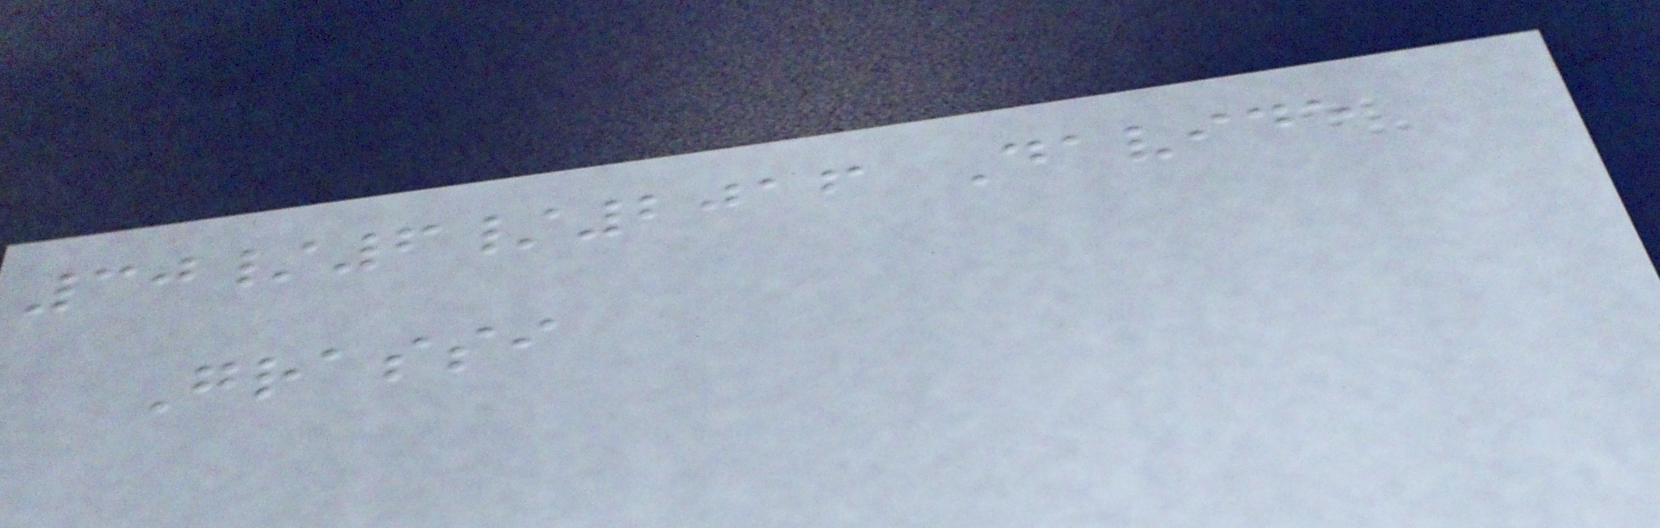30/6/2016 Davide
Grassi
